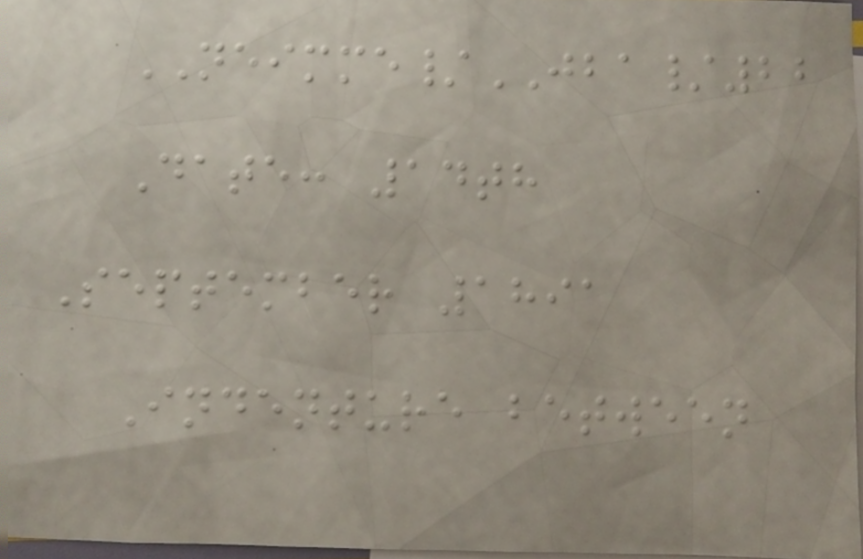NEIMME/JBA/22
Date: 14th
September 1891
Indenture between
